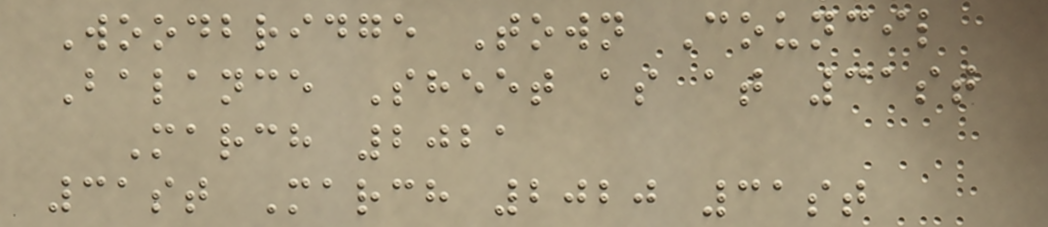Woodbridge Town Council
Balance Sheet as at 31st
March 2021
31st March 2020 31st
